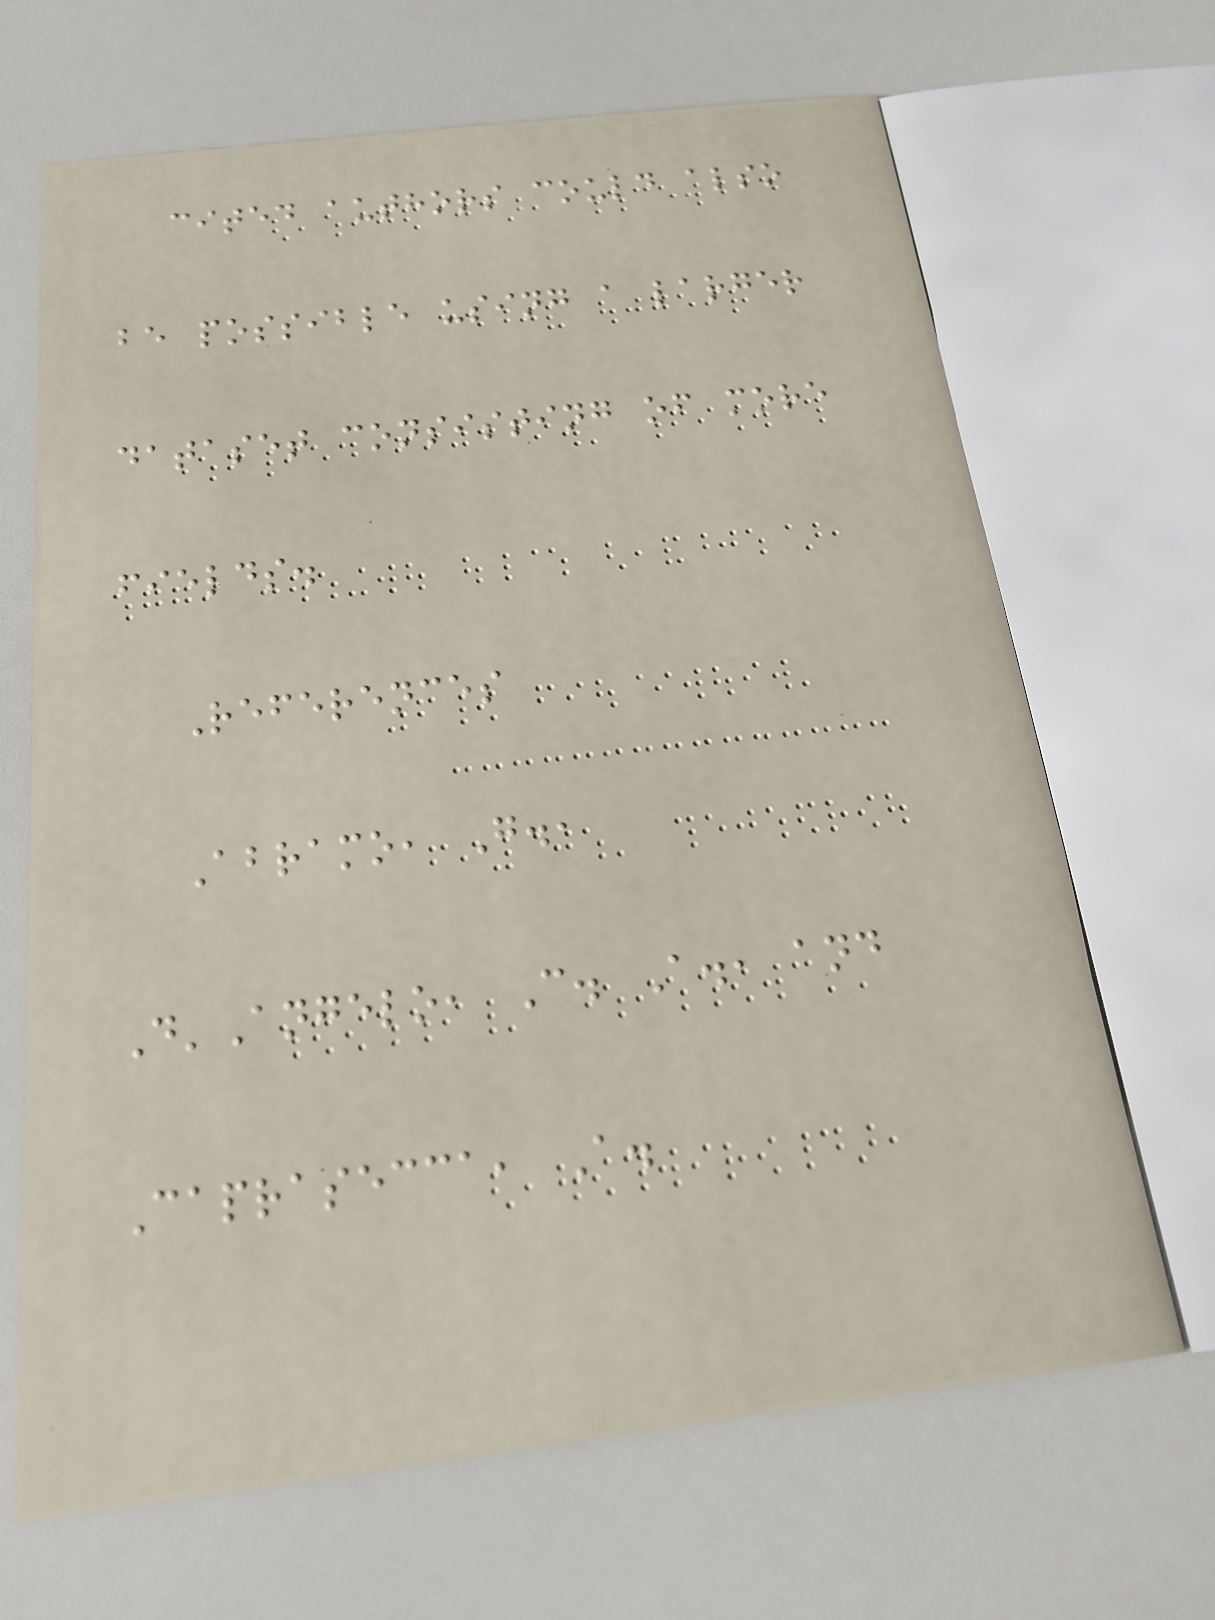cited authors could also
be possible using a larger
dataset consisting of more
fields.
References
Abramo, G.,
D'Angelo, C. A., and
Caprasecca, A.
